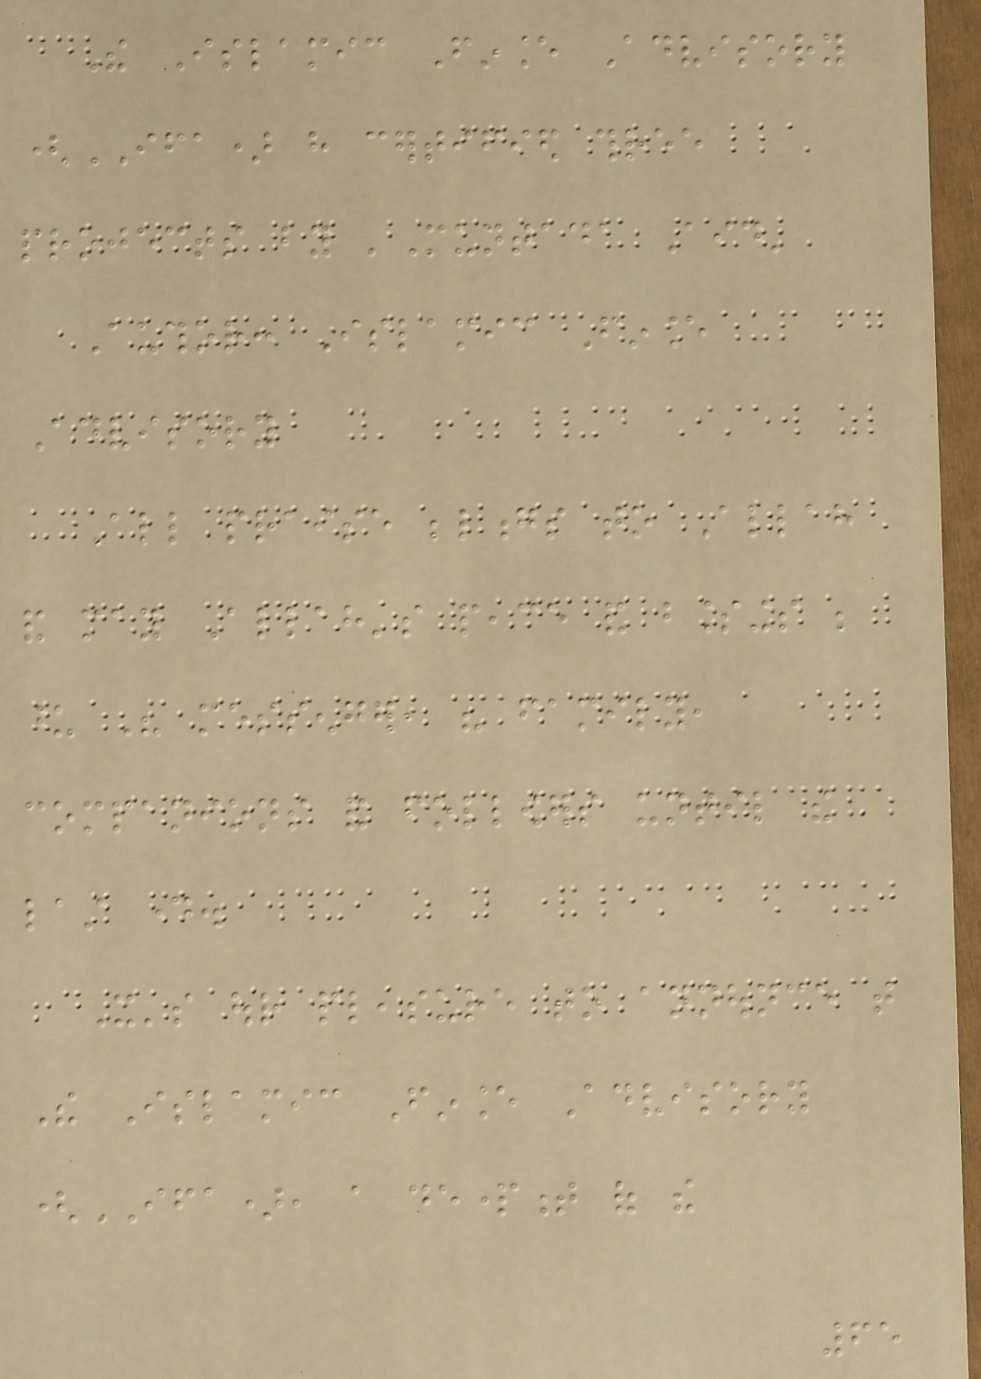The Islamic Finance Advisory
(IFA) have certified three
projects by 'Muntada Aid'
Author: Islamic Finance
Advisory
All praise belongs to Allah
and may Allah's peace and blessings be
upon His messenger, his family,
companions and followers until the
last day.
It's our pleasure to announce that
The Islamic Finance Advisory
(IFA), a department of the
65
